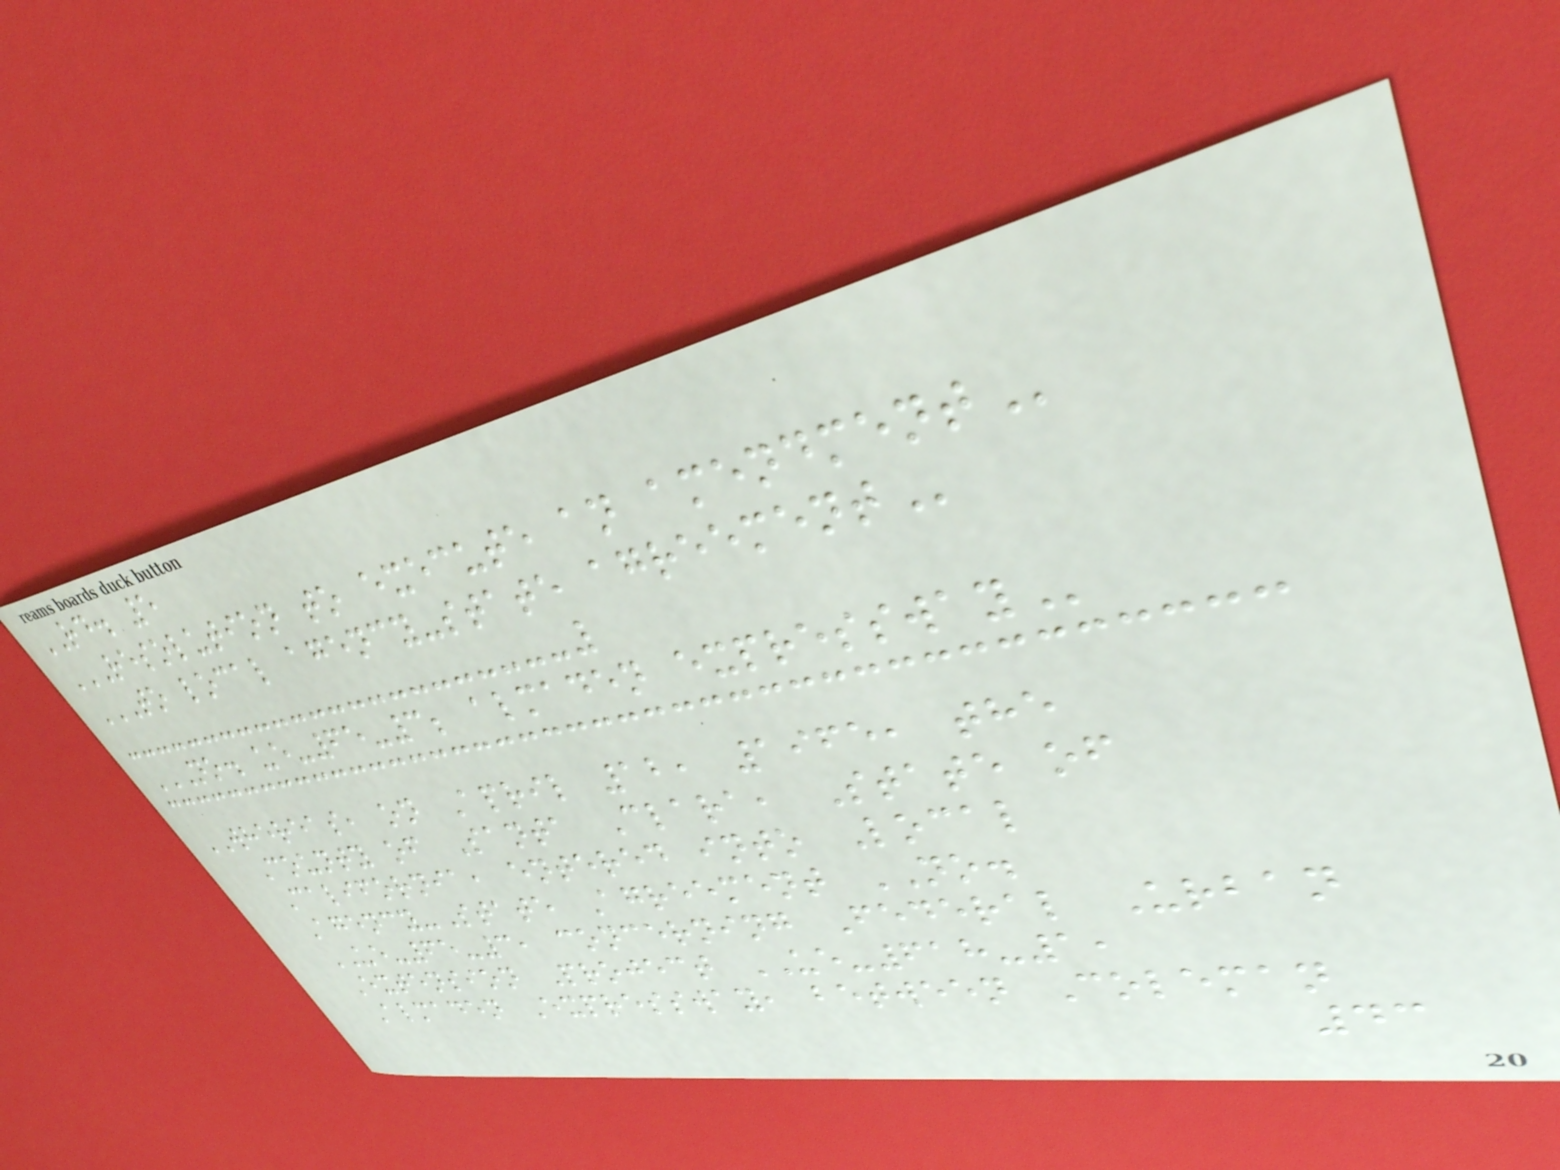RD. 5
RESOLUTION TO EXECUTE AN AMENDMENT
TO LOCAL AGENCY-STATE AGREEMENT
NO. UE-65-3; ALMADEN EXPRESSWAY
WHEREAS, on April 12, 1965, the
County of Santa Clara, State of
California, entered into Local
Agency-State Agreement NO.
UE-65-3, concerning Federal Urban
Extension Project UE-618-1,
Almaden Expressway, between Coleman
43
